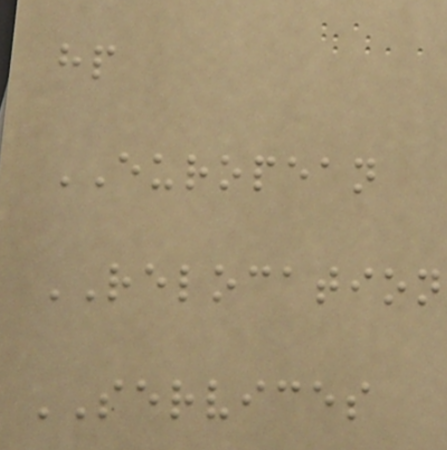hp
EUROPEAN
RELOCATION
SERVICES
